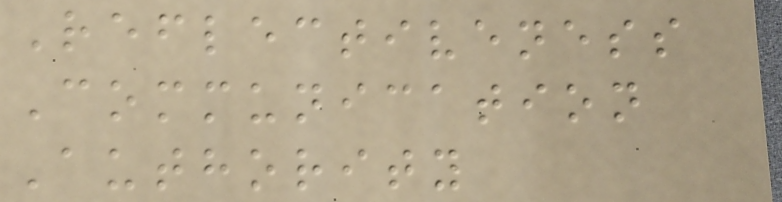Reflectiveness
Communication
Authority
